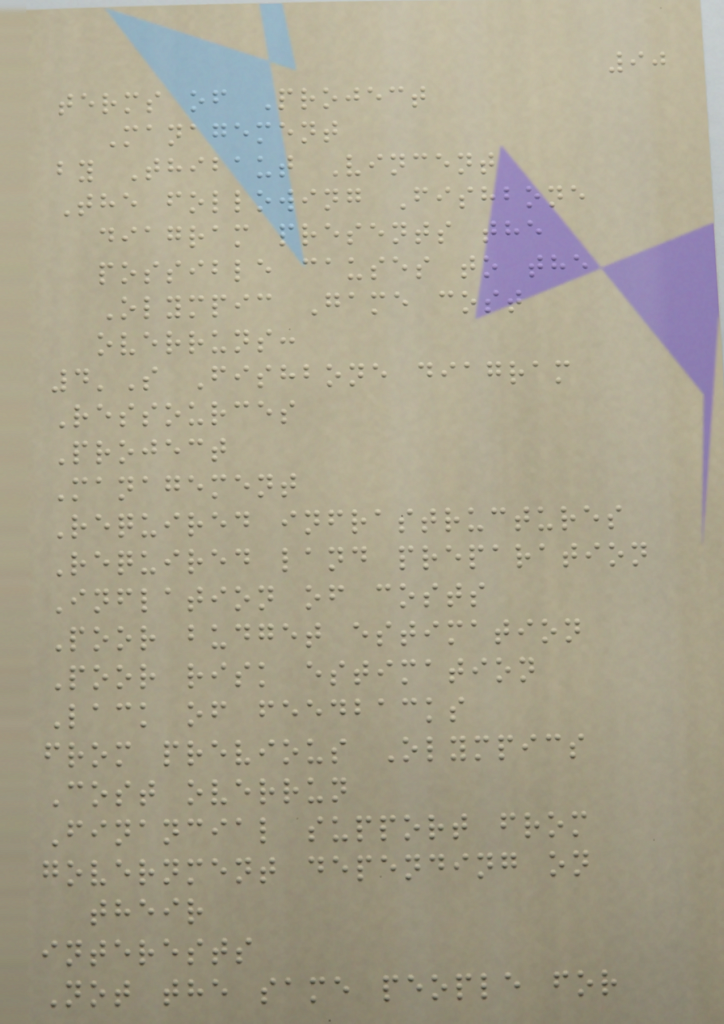90
terms of Project
Management
by Thibaut Vincent
The following Fishbone
diagram presents the
possible causes to the
Olympic Game cost
overruns:
4'S Fishbone diagram
Ressources
Project
Management
Required infrastructures
Required land preparation
Inflation of costs
Poor budget estimation
Poor risk estimation
Lack of feedbacks
from previous Olympics
Cost overrun
Financial support from
government depending on
their
interests
Not the same people for
